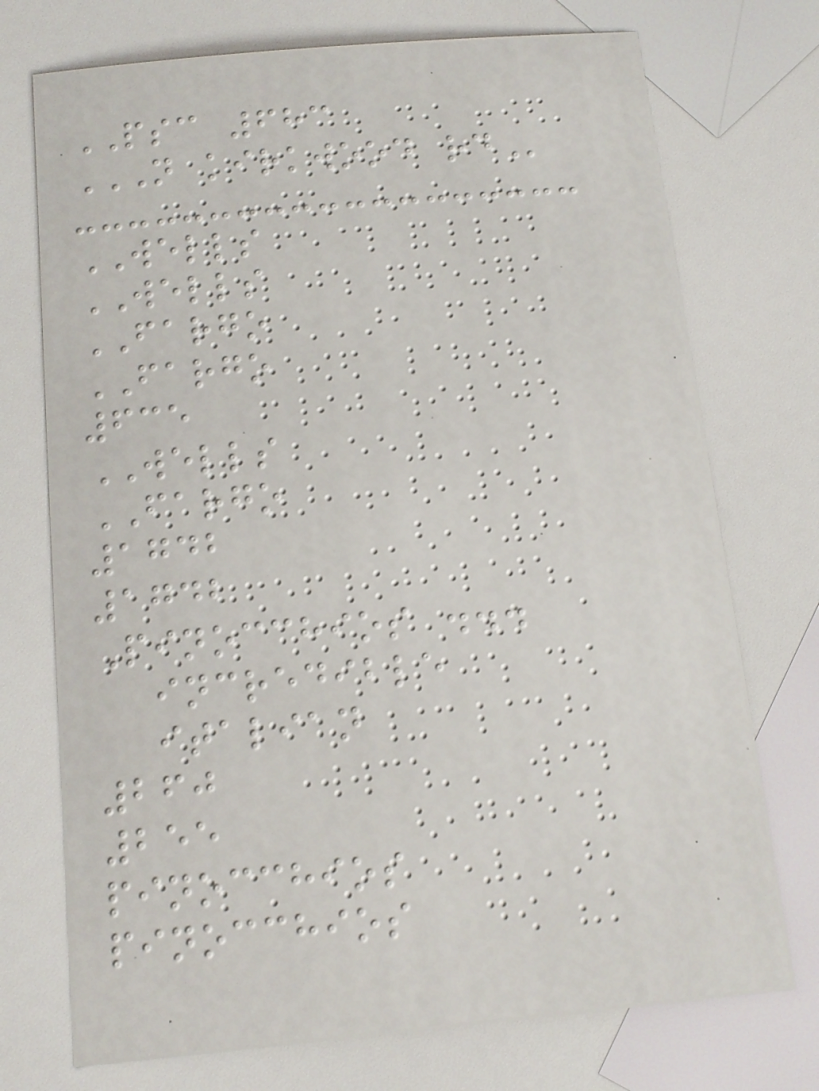PSC 683
N KIRKWOOD RD
WELLS
WELLS
FARGO
FARGO
635
WELLS
FARGO
1742
1742
Pinocchios ...
incredible
italian
260
255
pinocchios
pinocchios
